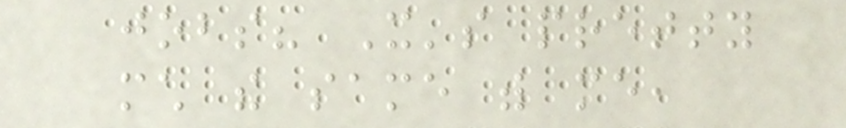jobs? It's pretty
much the same with me,
